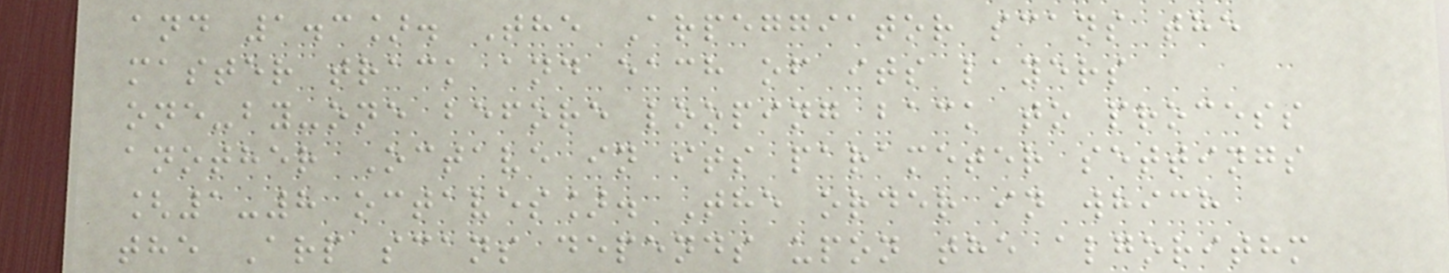and 1.3]. The Arpeggiator scans the
master track and each of its layers
one-by-one before looping back to process
another Octave in its parameter settings
[1-8 octaves]. The order in which
the Arp scans depends upon the algorithm
